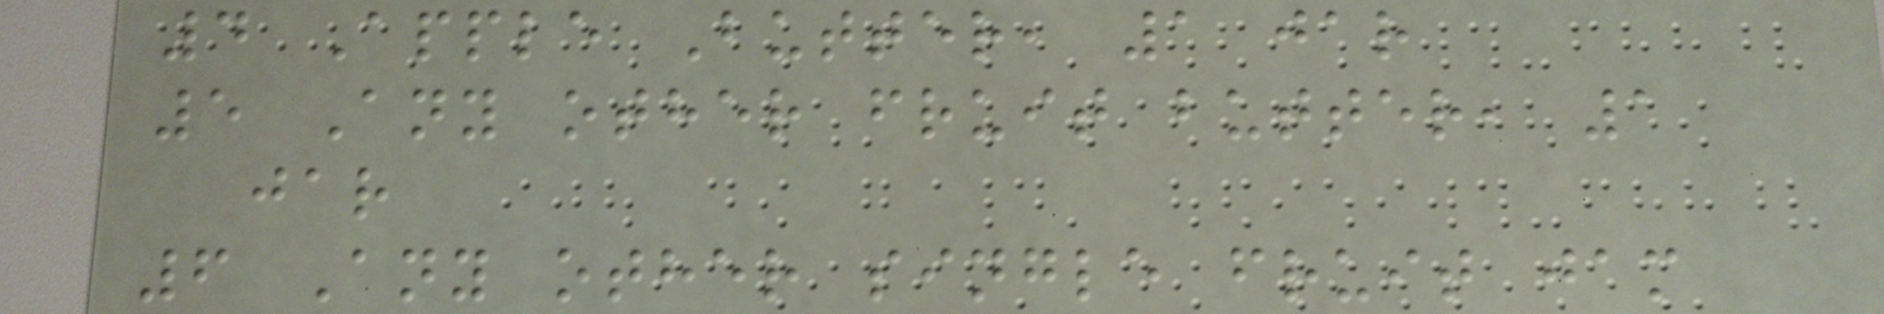4 Apple Butter, 1 jar
5 Any other fruit butter, 1
jar
6 Any other single fruit jam
